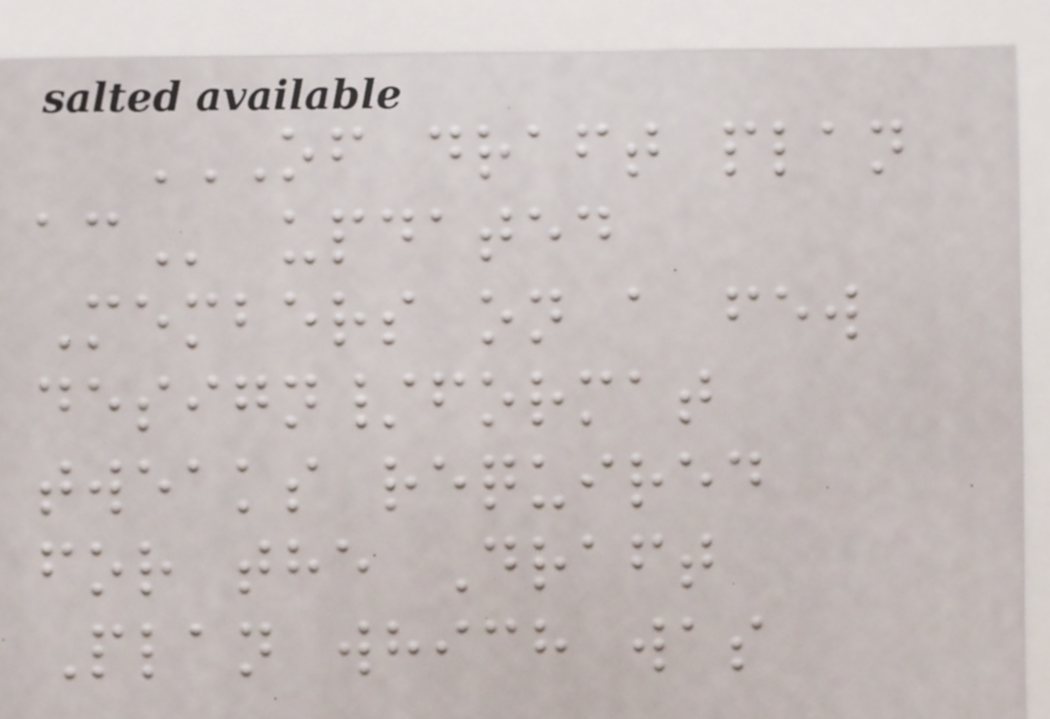OF DRAFT PLAN
AC updated
Members on a few
design/format
tweaks required
for the Draft
Plan which was
